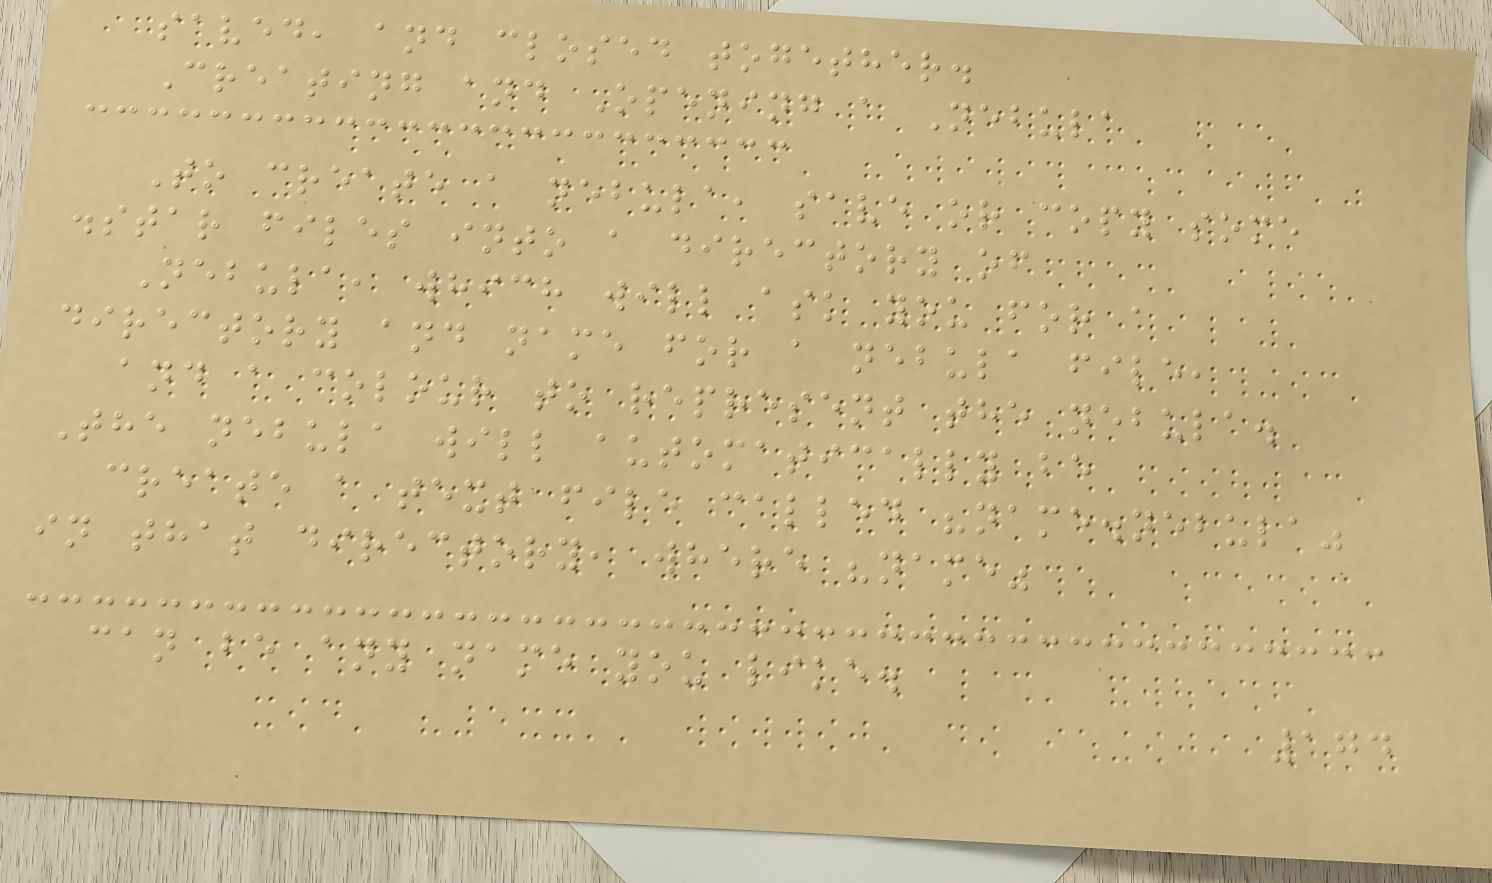saved, and closed together.
Creating and Opening a Nebula
To create a nebula, save or copy some
.star files into a directory of
Nebula, which will ask you for a
directory and name for a nebula file,
and a colour to represent the nebula.
The nebula will automatically be
create a text file called "name.nebula"
in that directory, where "name"
can be any name you like.
174
